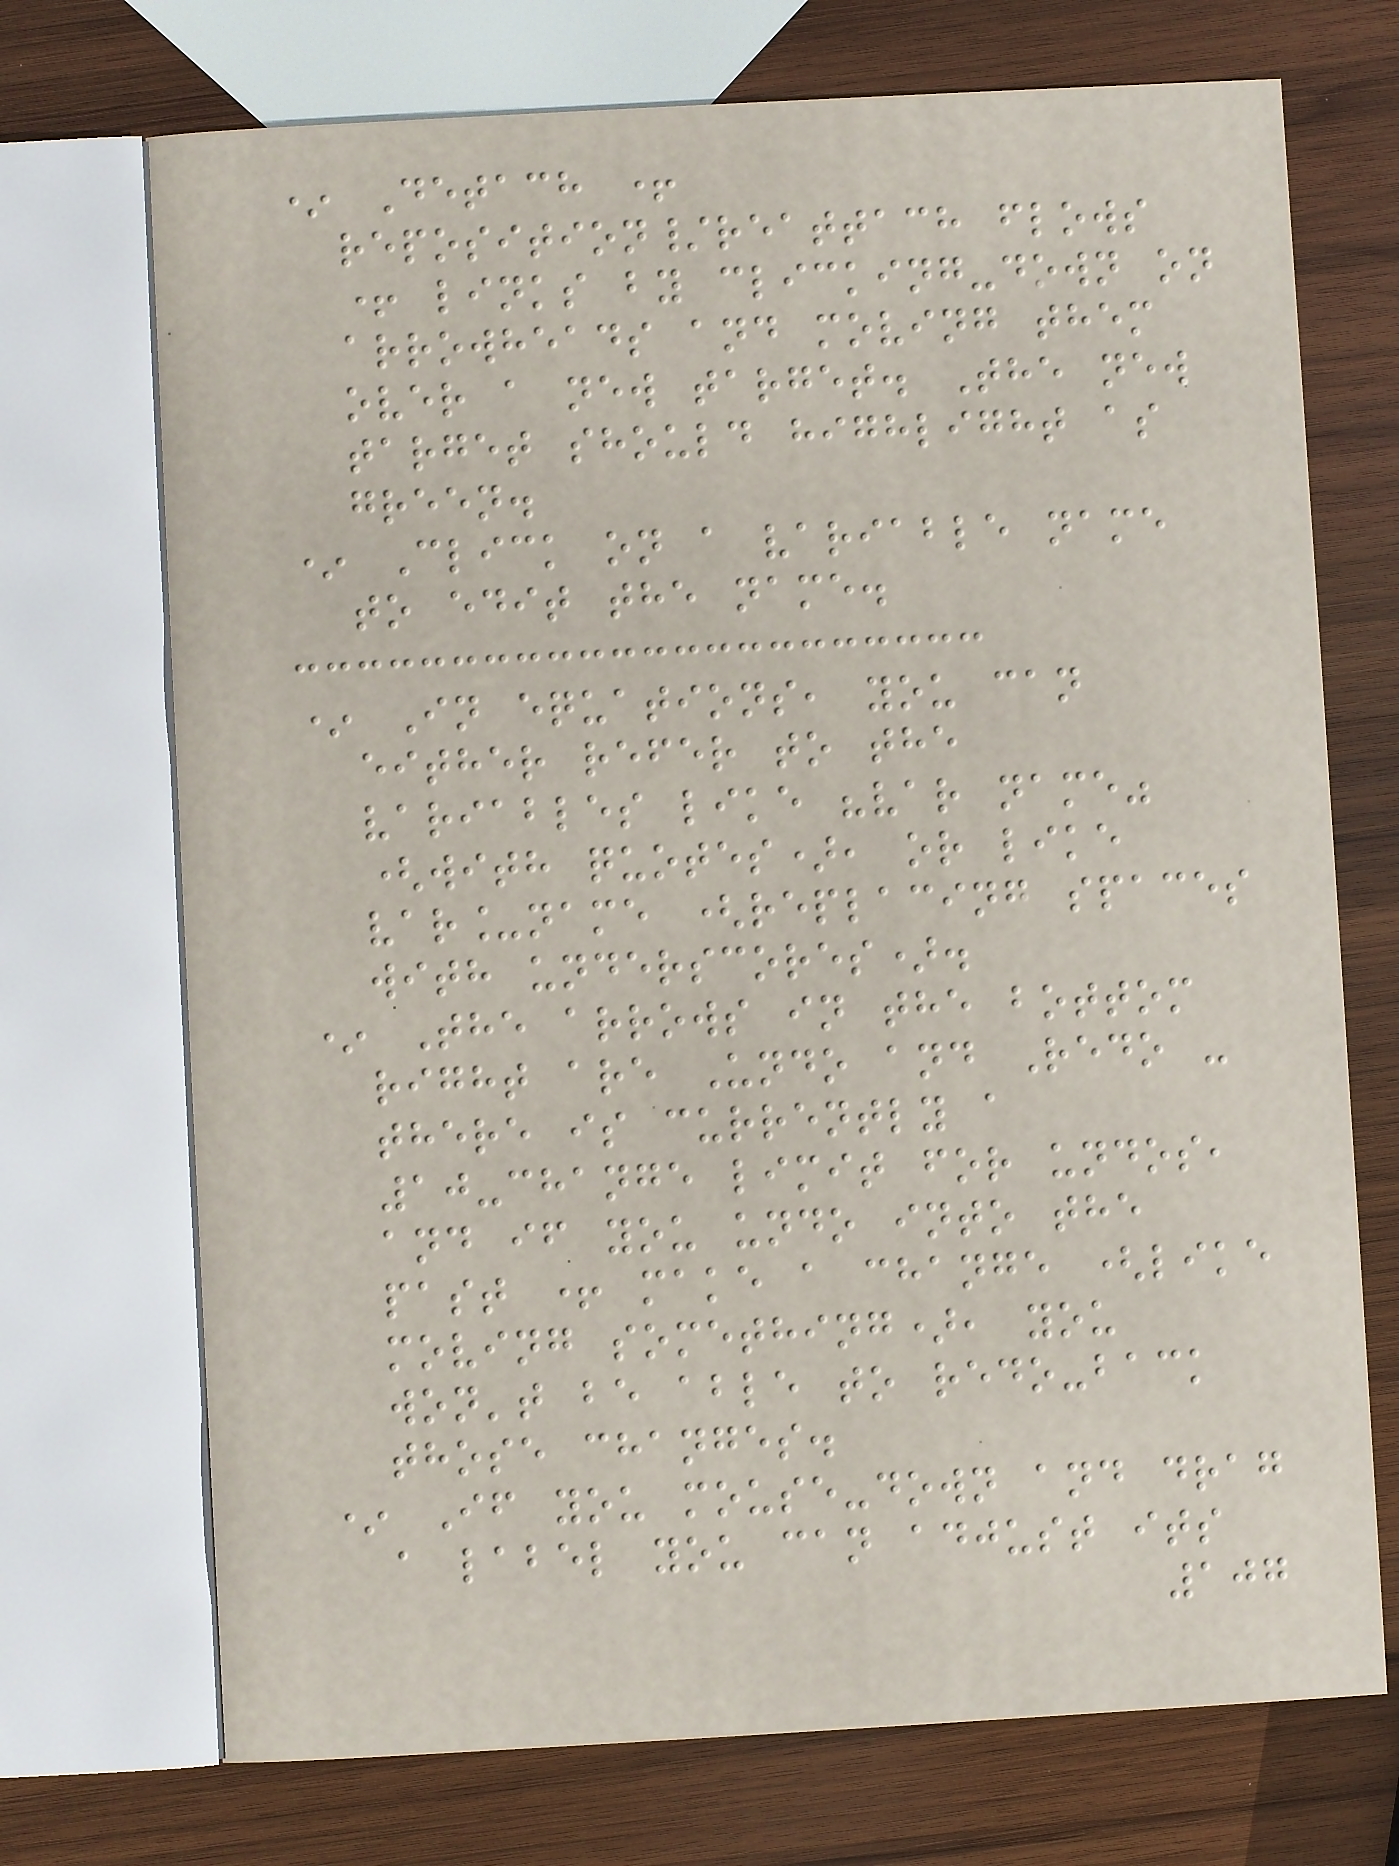* Detach +
reposition/reattach flows
+ links by clicking-down on
arrowheads and moving them
over a new target. The new
target should highlight as
green.
* Click on a variable name
to edit the name.
* In equations, you can
either refer to the
variables like "var name"
(with quotes), or like
var_name (replacing spaces
with underscores).
* The arrows in the bottom
right are Undo and Redo -
there is currently a
10-change limit for undos,
and if you undo into the
past + make a change (like
moving something), you
won't be able to redo-back
those changes.
* If you mouse-down and drag
a label you can adjust its
107
